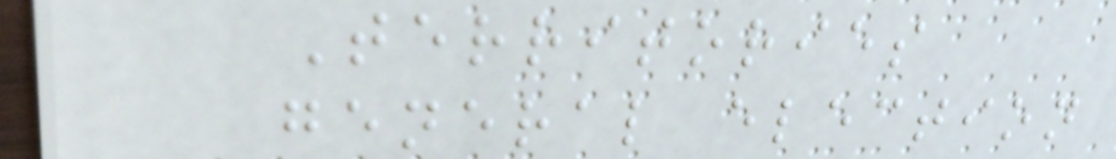Territories
general election
